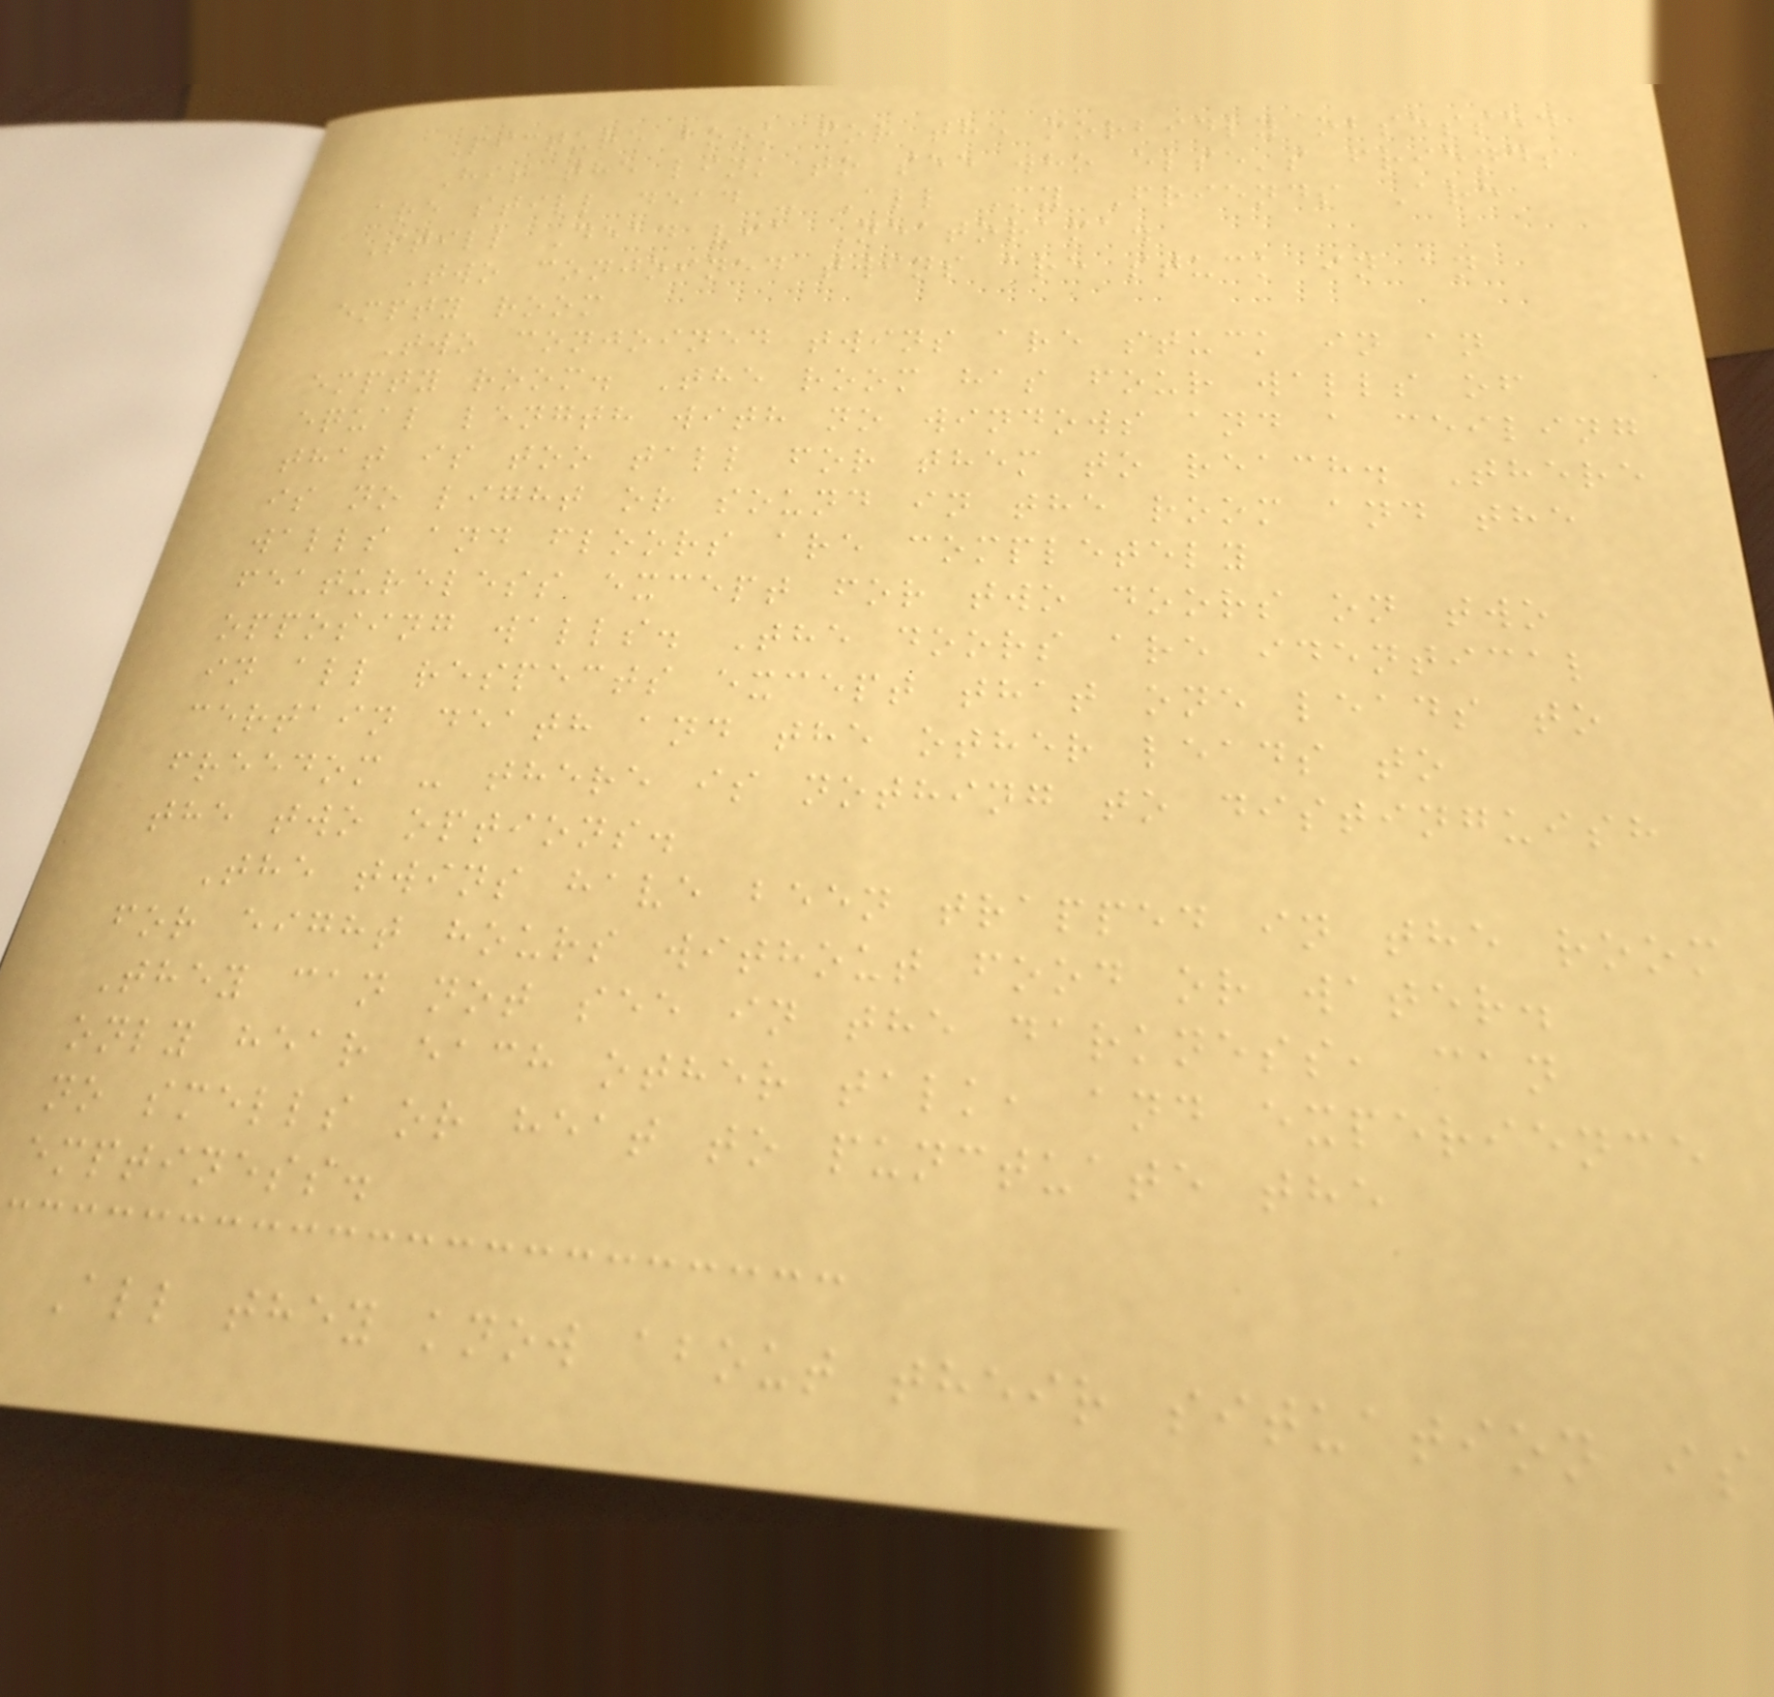Picture book for the morbidly obsessed
Hit the link to see who else's friends
are still dead - All My Friends Are
Still Dead via Neatorama.
Two conjoined twins are stuck in an
empty room
Two conjoined twins are stuck in an
empty room. The room has four walls of
equal length with no windows and a ceiling
that is too tall for them to reach. There
is no light or sound in the room and the
walls and floors are completely
featureless except for two doors on two
opposing walls. The doors are identical
in all respects except that one leads to
certain death and the other leads to
freedom - there is nothing to distinguish
the two options.
The twins have been trapped in the room
for eight hours without food or water.
They can not see in the darkness, can
only hear each other talk, and experience
no smells or heat to punctuate the
emptiness.
All they know about their situation is
